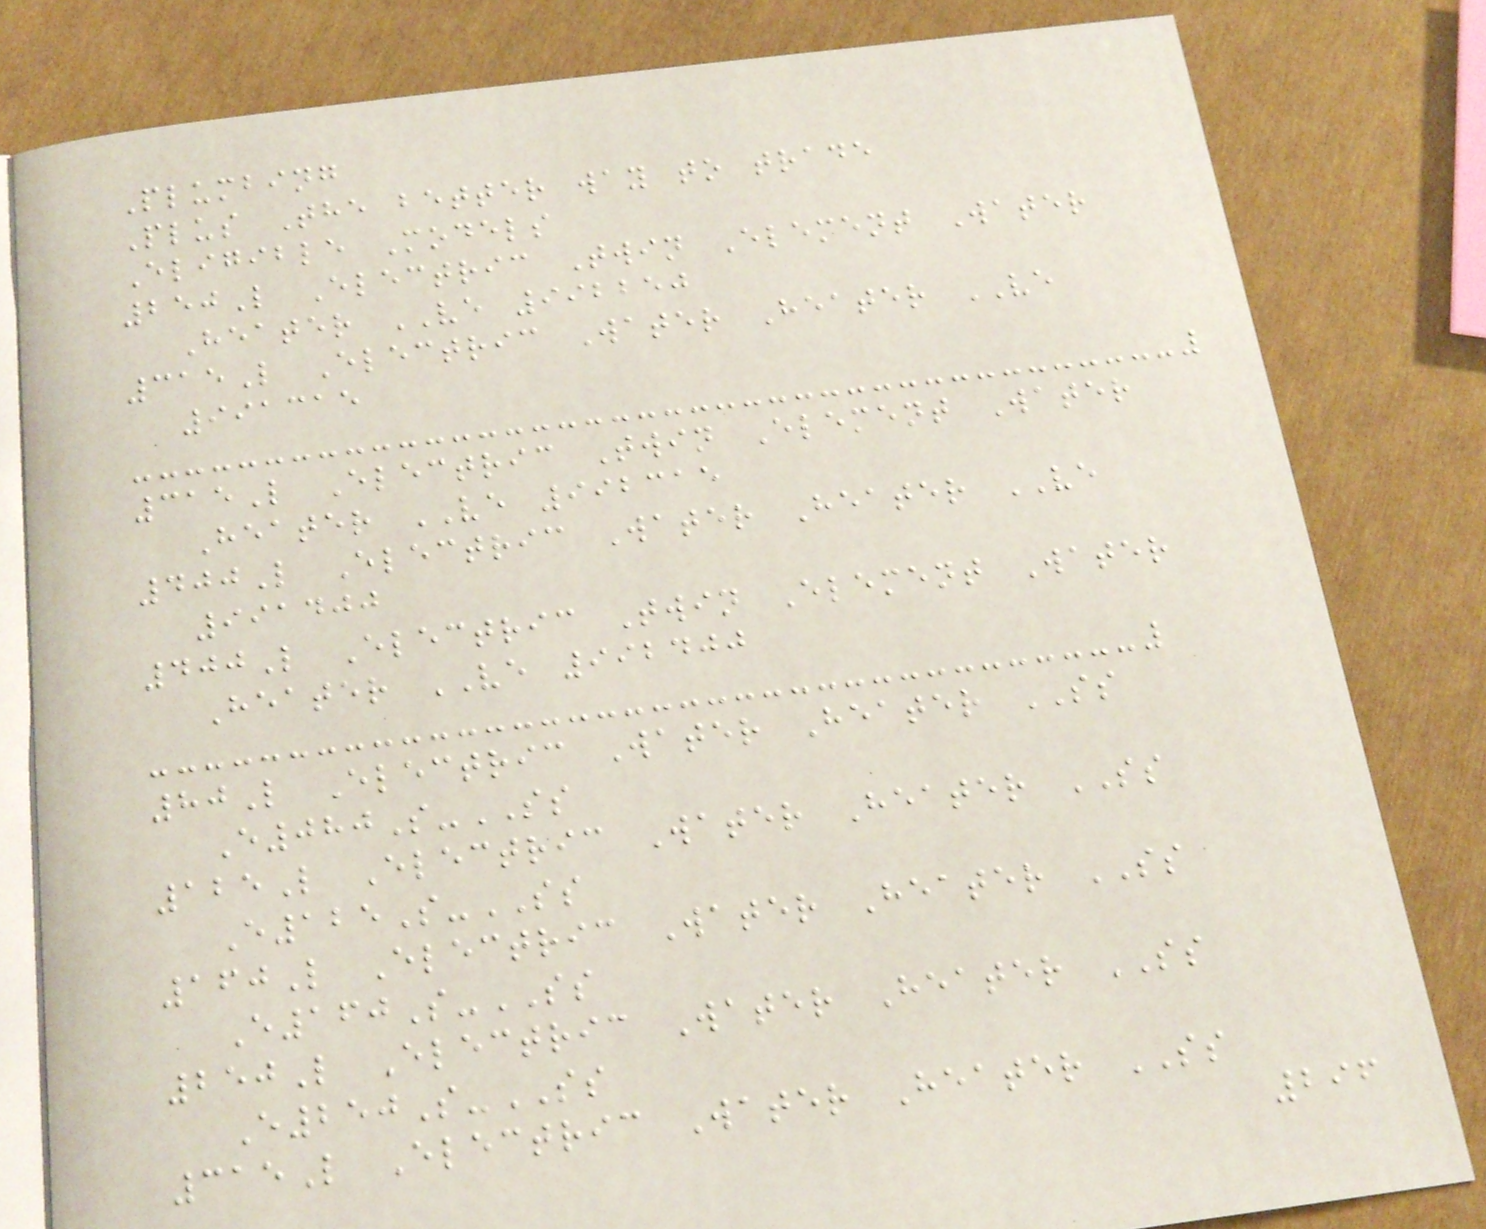Plumbing
Plus The better way to trade
Eligible Models
250L Electric Twin Element Water
Heater VE 992250
315L Electric Water Heater VE
991315
315L Electric Twin Element Water
Heater VE 992315
400L Electric Water Heater VE
991400
400L Electric Twin Element Water
Heater VE 992400
80L Electric Water Heater SS
E080S-SS
125L Electric Water Heater SS
E125S-SS
160L Electric Water Heater SS
E160S-SS
250L Electric Water Heater SS
E250S-SS
315L Electric Water Heater SS
296
